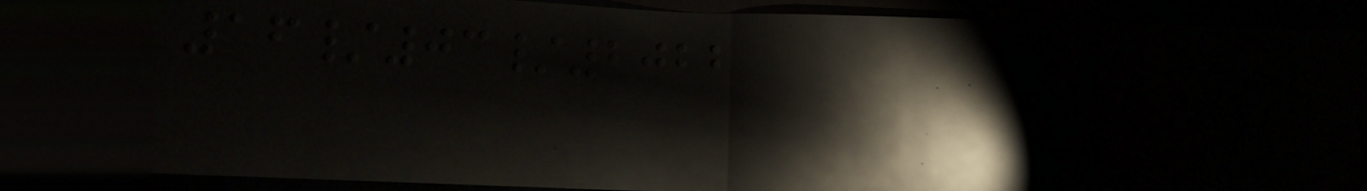16/03/2022
